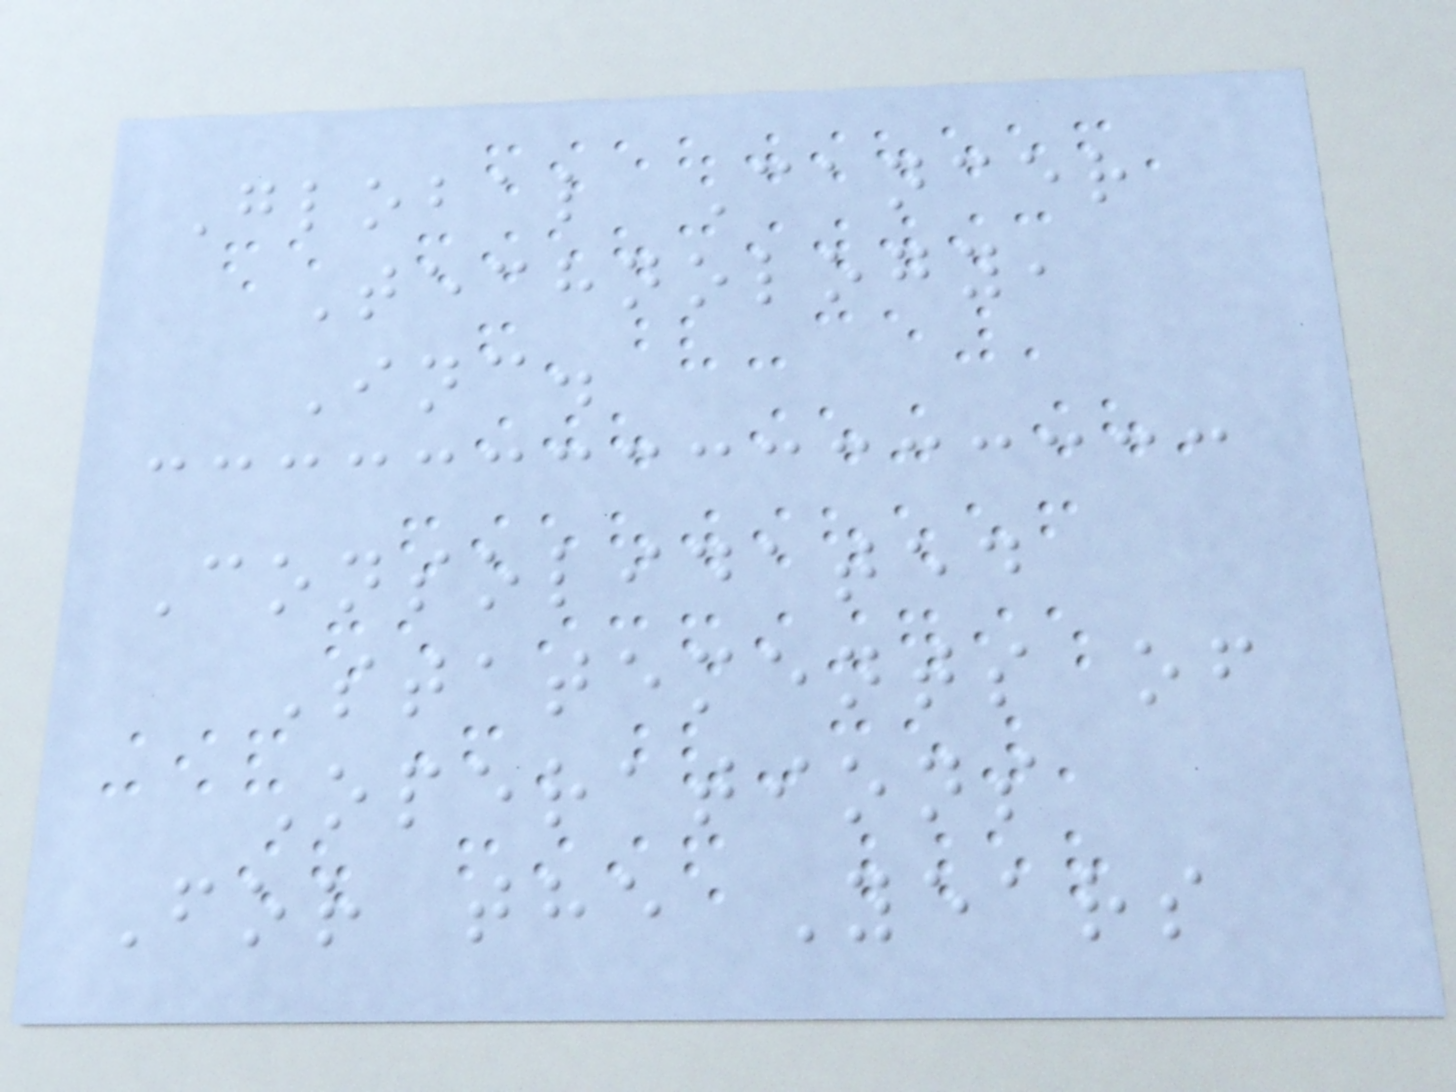Global Cancer
Technology,
Inc.
Consolidated
Statements of
Operations
For the Years
